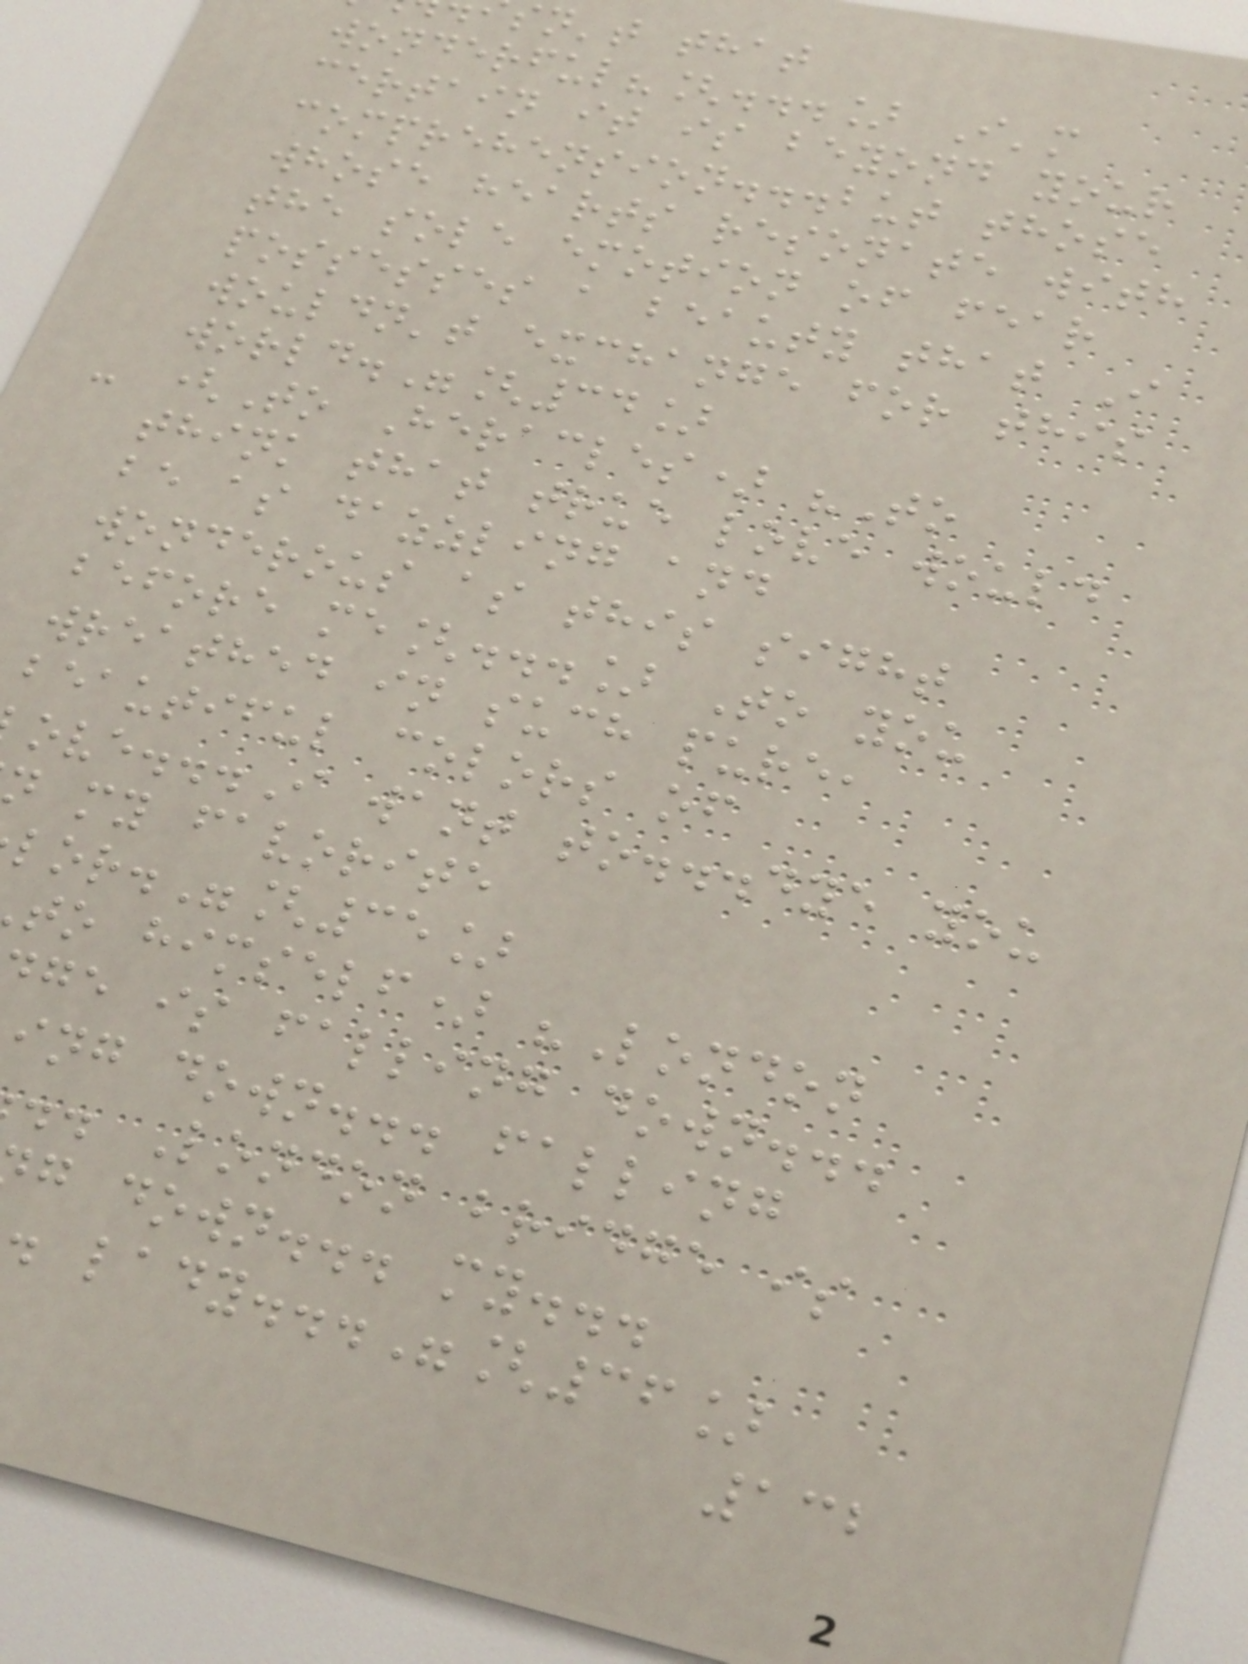n't that
wonderful?[...] I'm
certain it is beyond your
comprehension...but those
whose hearts resonate with
the sole emotion of fear
possesses a beauty that I
wouldn't exchange for this
world."[34]
- (To Heracles) "To
think that true love would
be as dazzling and
wonderous as this sight
before me[...] To you
wreathed in such pure,
beautiful colors of
ove...I want to...dye you
n my favorite
lor."[35]
to himself) "London
ge is falling down...
ing down... falling
.. London bridge is
g down... my...
. lady..."[36]
132
